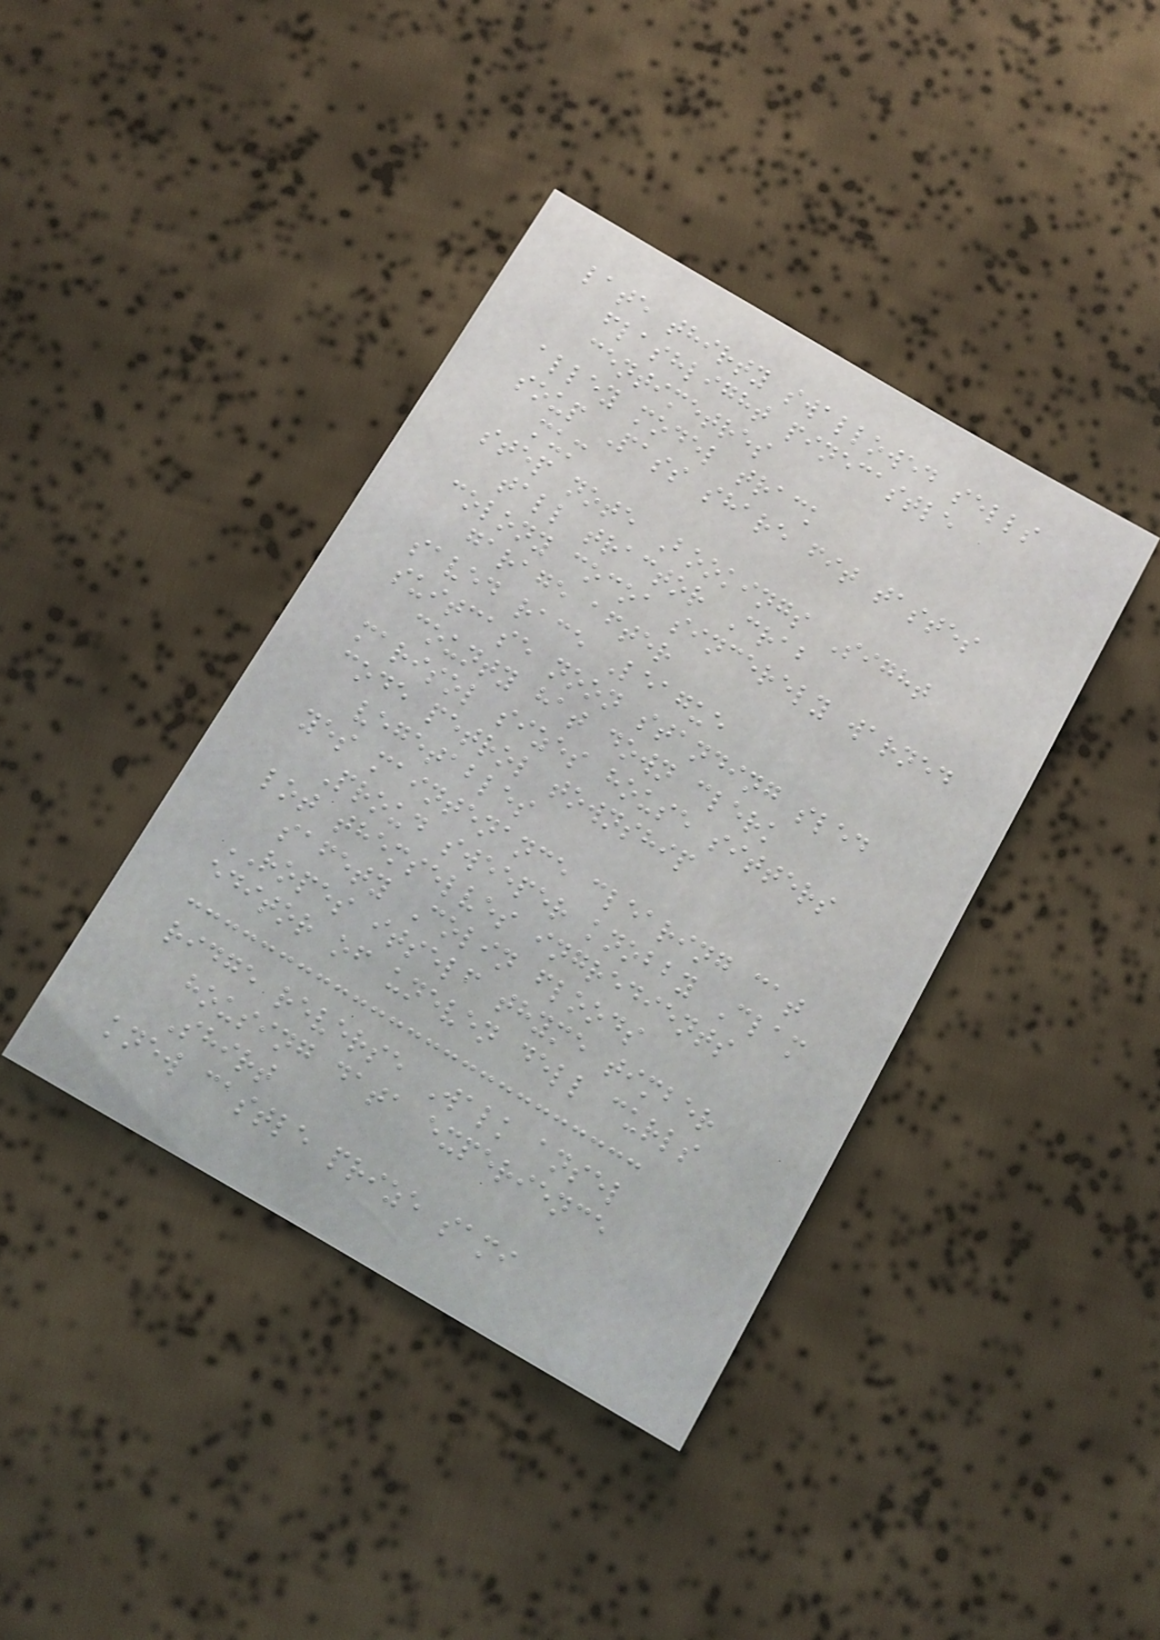late thirty swallowed sells
flashlight pinecastle
centimetres
alley model track
soup Pass share fit tastes
mum
step note Bookings Sight
tall tractor Crab
colony cocoa sincerely warned
garage after
saved race League
suitcase noon standing sled
county hat down clerk
marisol sizes house sitters
code petrol township
vegetables
yes maintenance clearing cat
Proud sweeper knobby Clam
lot themselves ingredients
safety Colin floods
ROPES itself thyme timber
editor of uneven dell curls
ridge reverse Walk ansel
housing data experience
Shirt
knew castle prize sami
